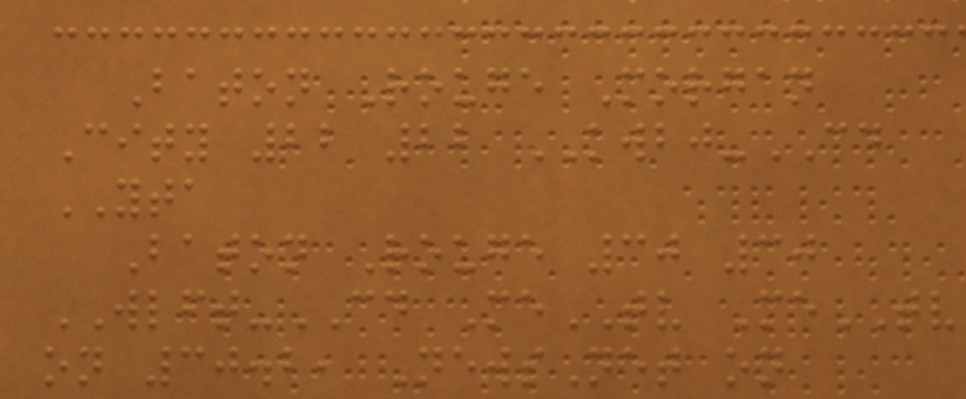Baton Rouge Morgan
City 22 22 KWBJ-CD
YTA
Baton Rouge 30 30
WLFT-CD MeTV MeTV
on 30.2, NewsNet on
